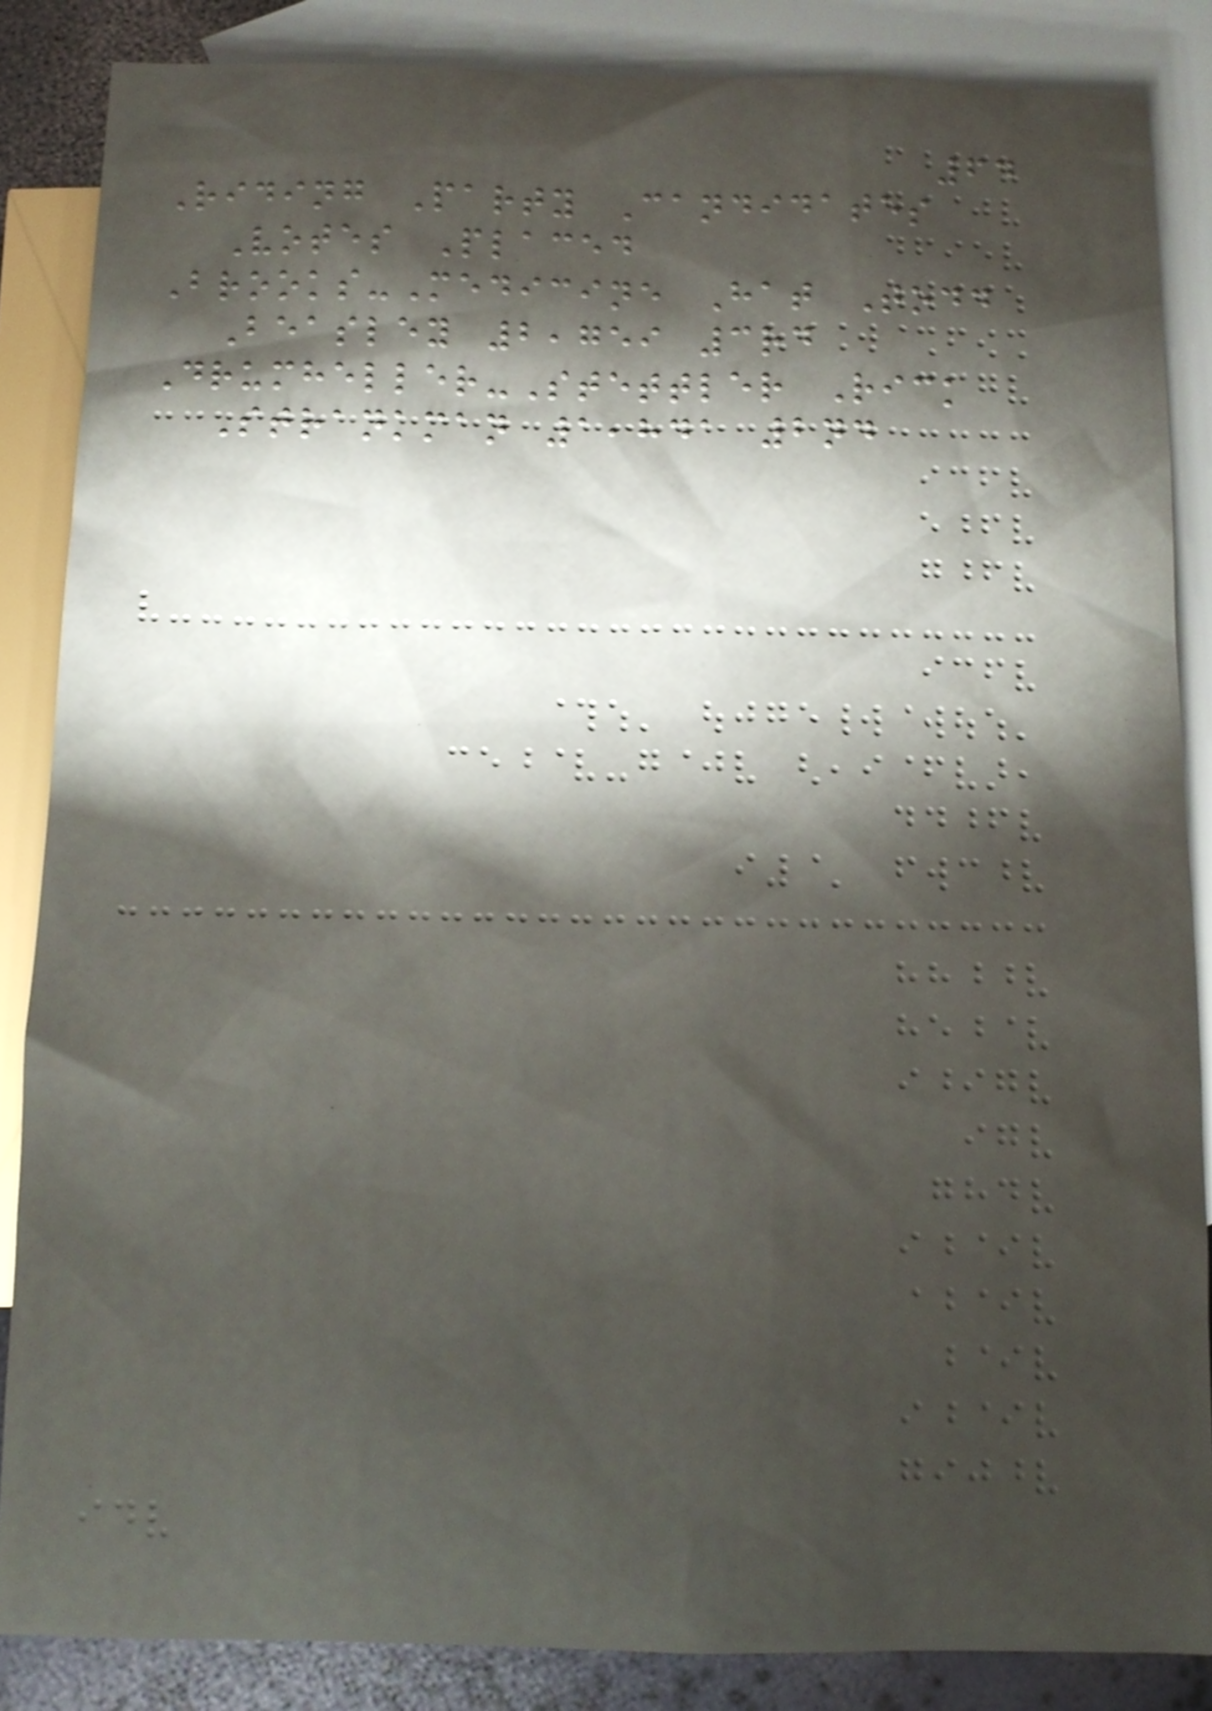64
Riding Party Candidates
Votes Placed
Brooks-Medicine Hat Todd
Beasley 2,759 3rd
Drumheller-Stettler Rick
Strankman 1,841 2nd
